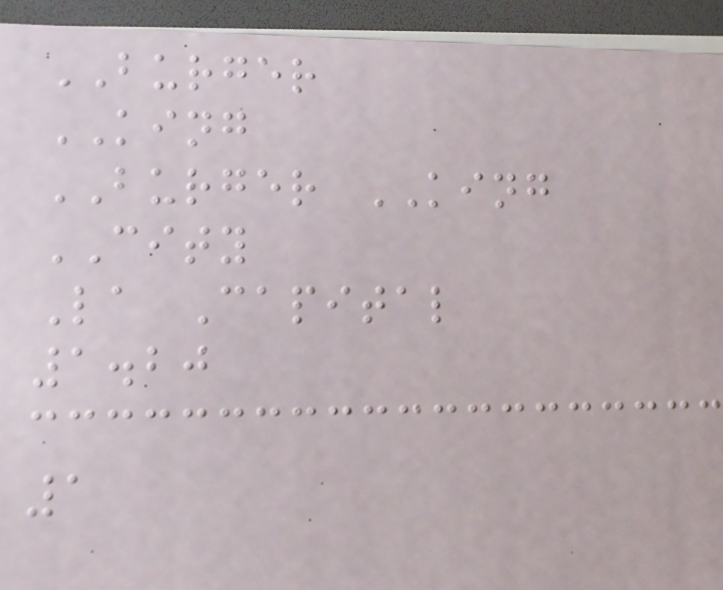BURGER
KING
BURGER KING
CITY
La Capital
1.20
1
